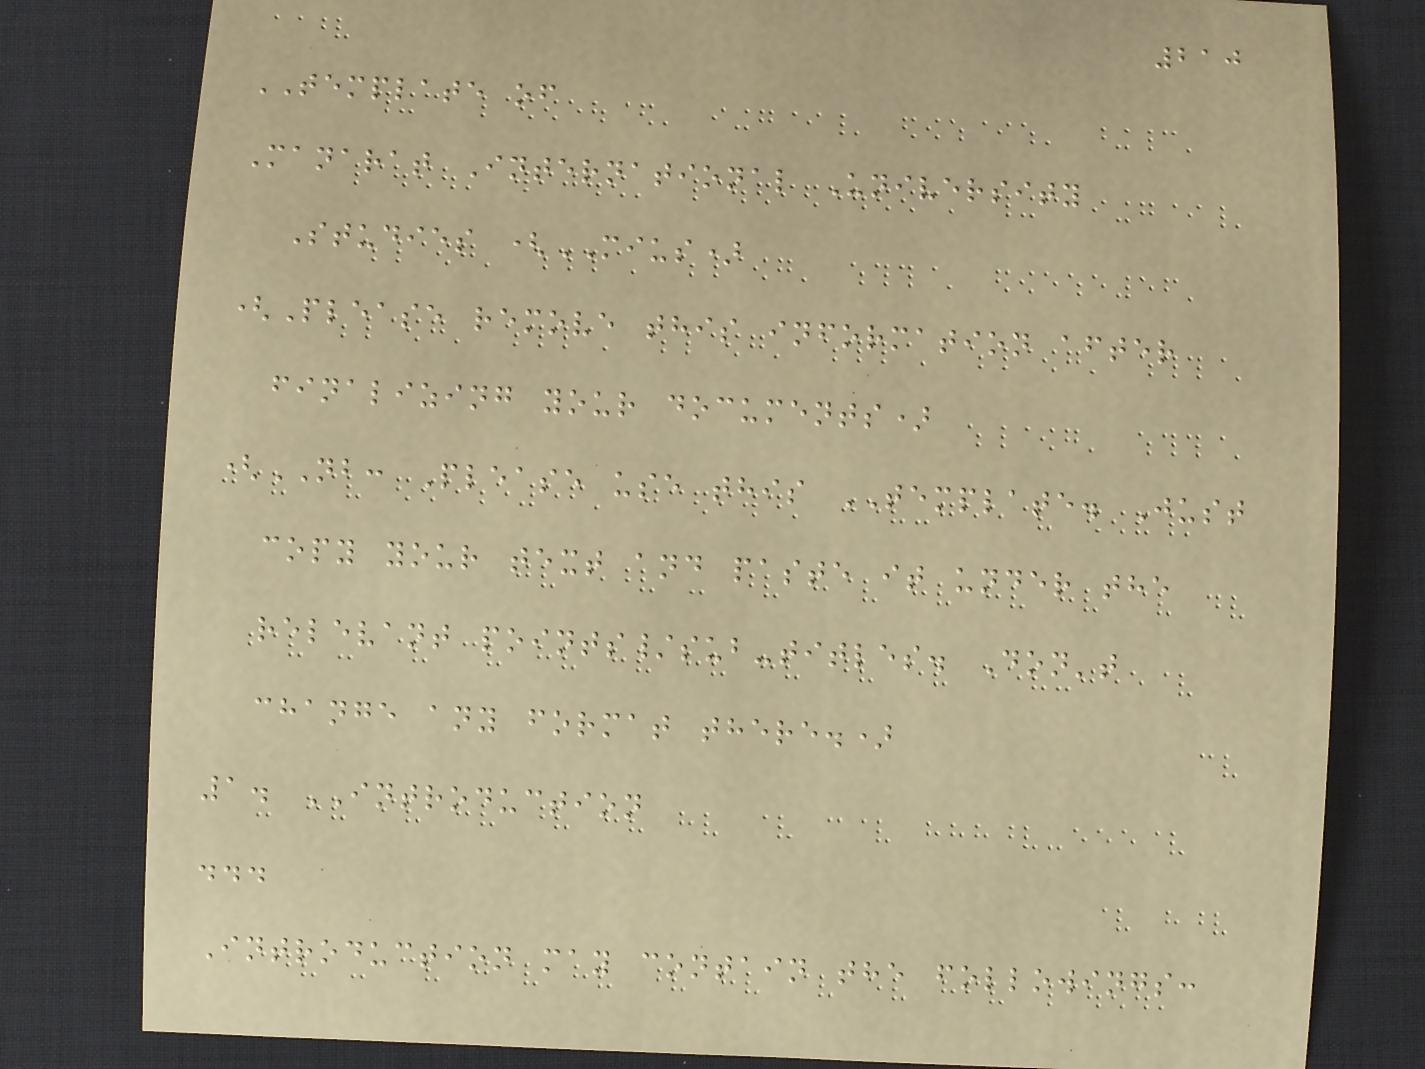210
TEMPLATE of
Manarat International University
Studies (MIUS)
(Please remove this information after
finalizing your documents)
(NB: Please use this TEMPLATE. Just
copy your text and paste it under the
relevant points/sub-titles. Don't
change any format there.)
1. INTRODUCTION
...
Introduction may contain the followings:
